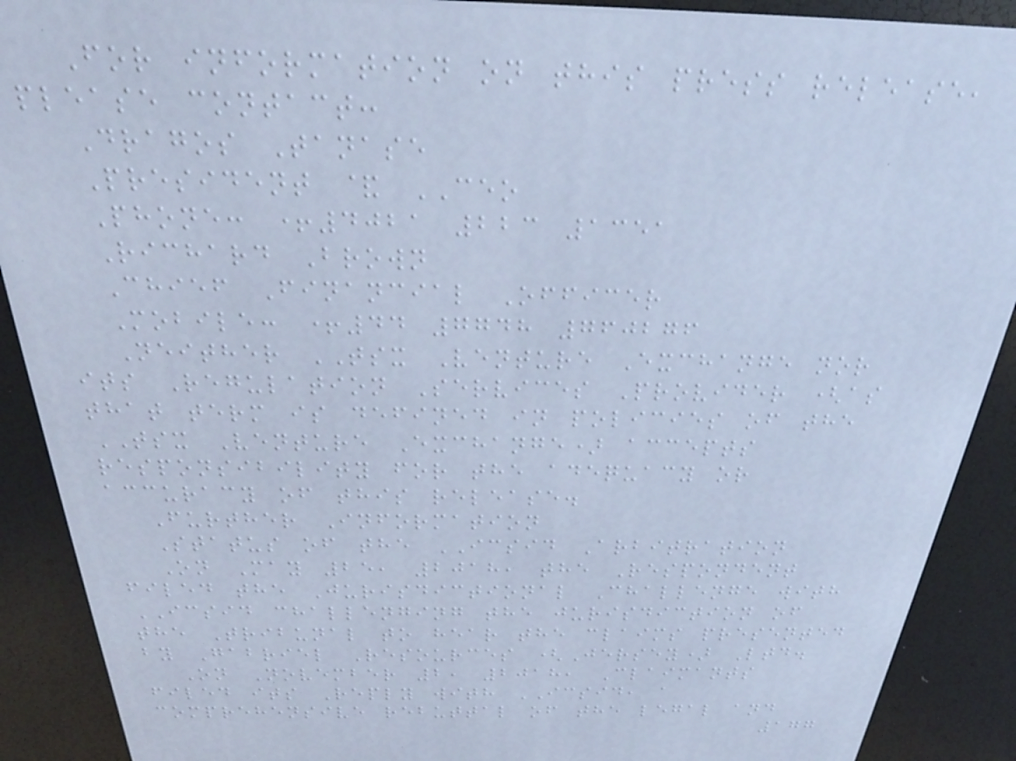For information on this press release,
please contact:
Dragos Tanase
President & CEO
Phone: +4021 223 1351
Richard Brown
Chief Financial Officer
Mobile: +44 7748 760276
Neither TSX Venture Exchange nor
its Regulation Services Provider (as
that term is defined in policies of the
TSX Venture Exchange) accepts
responsibility for the adequacy or
accuracy of this release.
Further Information
Status of the ICSID Arbitration
On May 25, 2018, the Respondent
filed the Jurisdictional Challenge with
ICSID challenging the jurisdiction of
the Tribunal to hear the claims presented
by Gabriel Resources (Jersey) Ltd.
On November 2, 2018, Claimants
filed its Reply with ICSID, a
comprehensive rebuttal of the legal and
177
